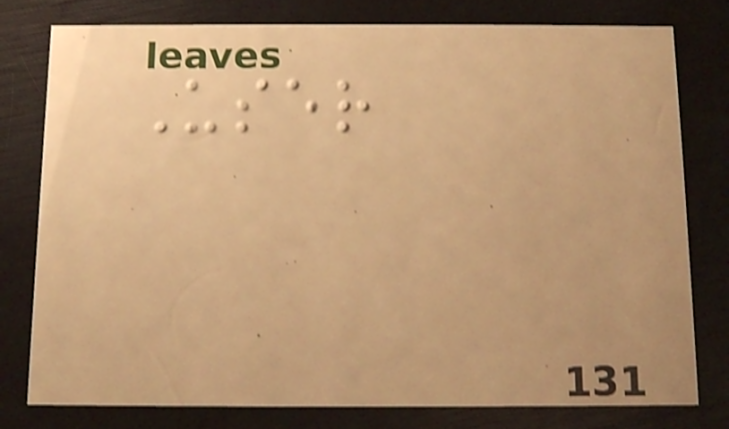User
